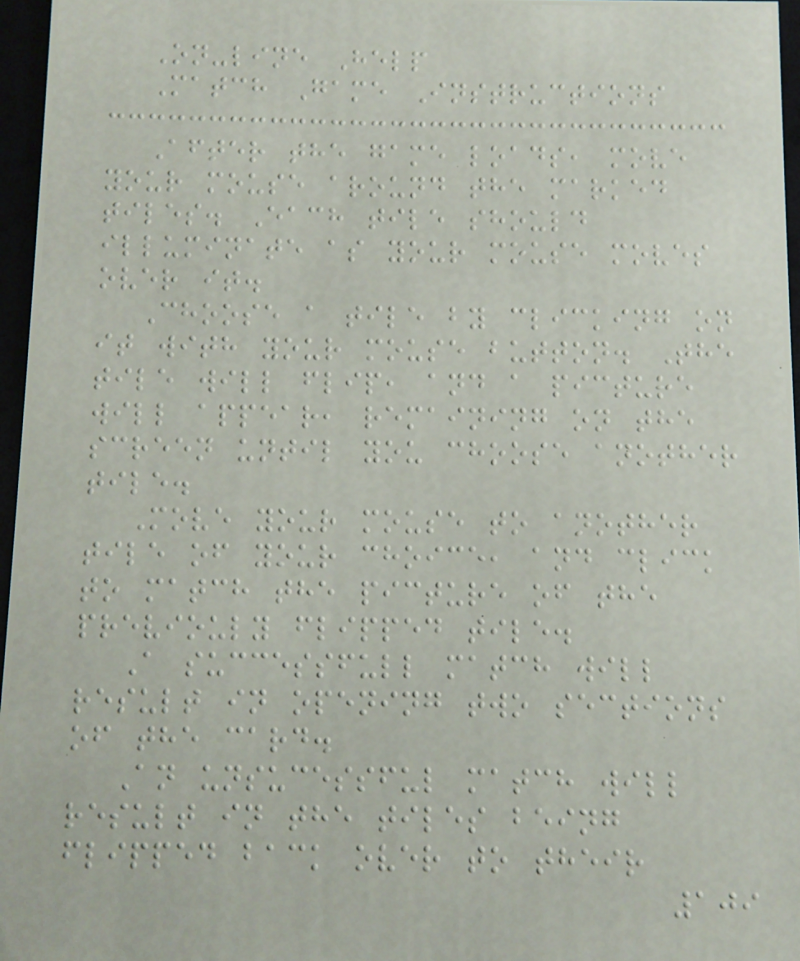On-line Help
Match Game Instructions
After the game loads, move
your mouse around the marked
tiles. Each tile should
illuminate as your mouse moves
over it.
Choose a tile by clicking on
it with your mouse button. The
tile will flip, and a picture
will appear, remaining on the
screen until you choose another
tile.
Move your mouse to another
tile of your choice, and click
to match the picture of the
previouly flipped tile.
A successfull match will
result in opening two sections
of the card.
An unsucessful match will
result in the tiles being
flipped back over to their
109
